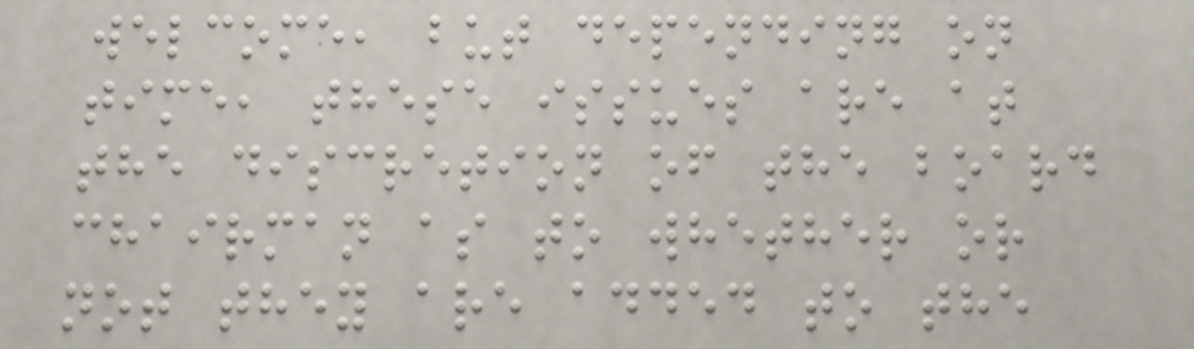welcome, but depending on
time, these issues are at
the discretion of the board
chairman as to whether or
not they are added to the
